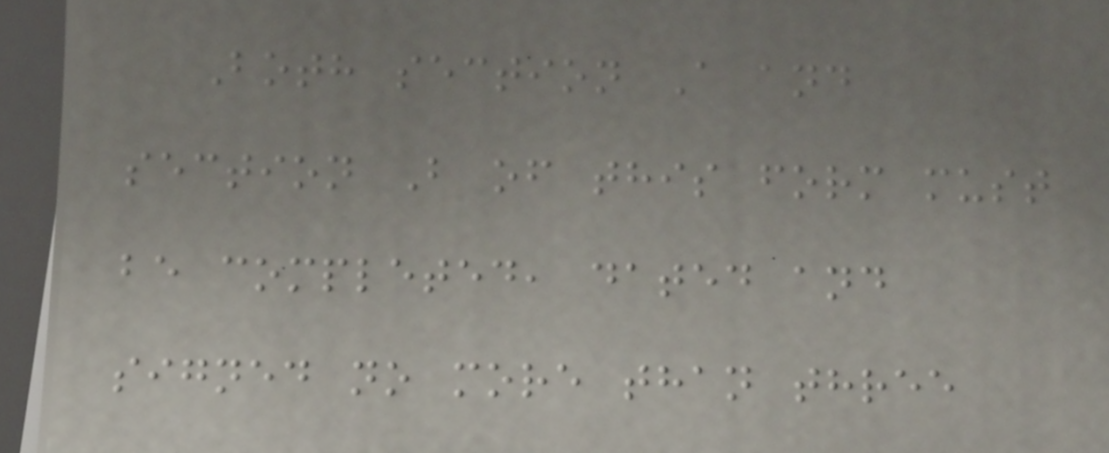Both section A and
section B of this form must
be completed, dated and
signed no more than three
